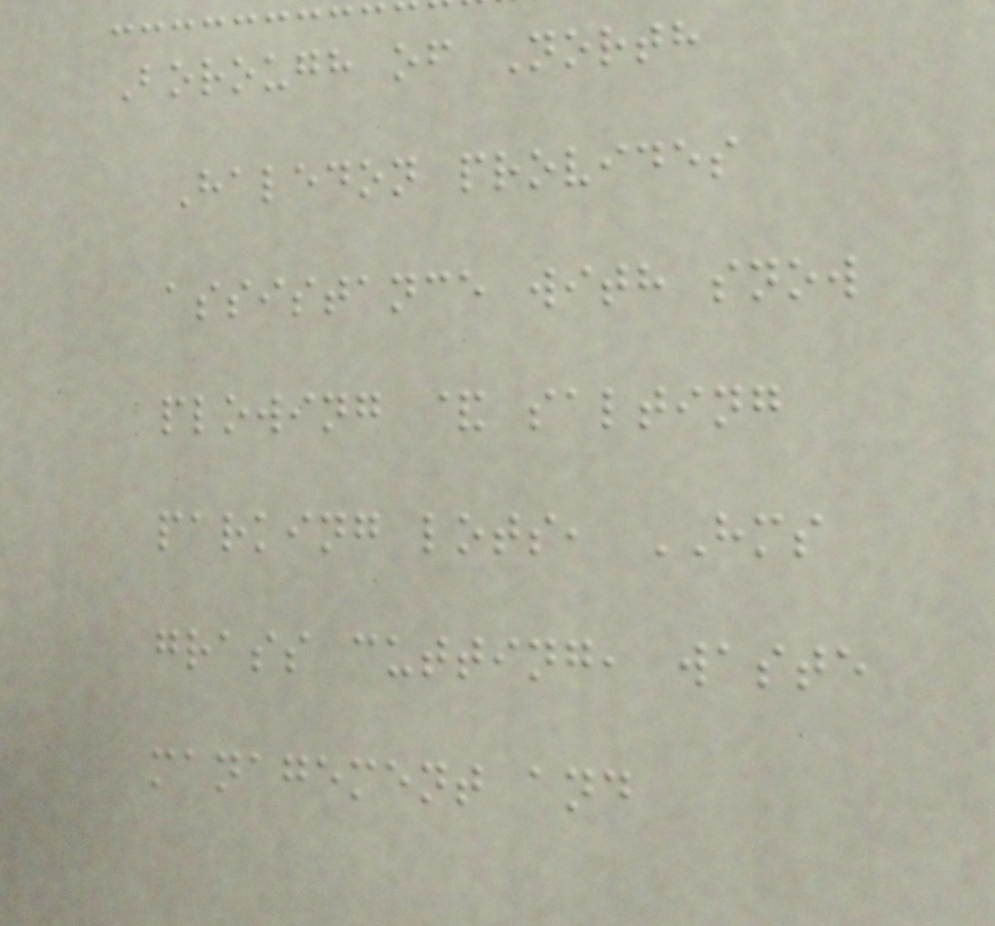Borough of North
Haledon provides
assistance with snow
plowing & salting
parking lots, HMS
grass cutting, waste
management and
